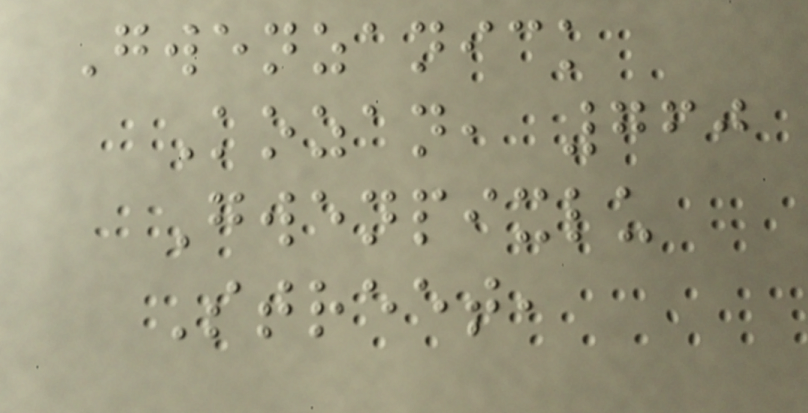Gwenzanick
Kozan, 760
Gwenpixlu
Street,
